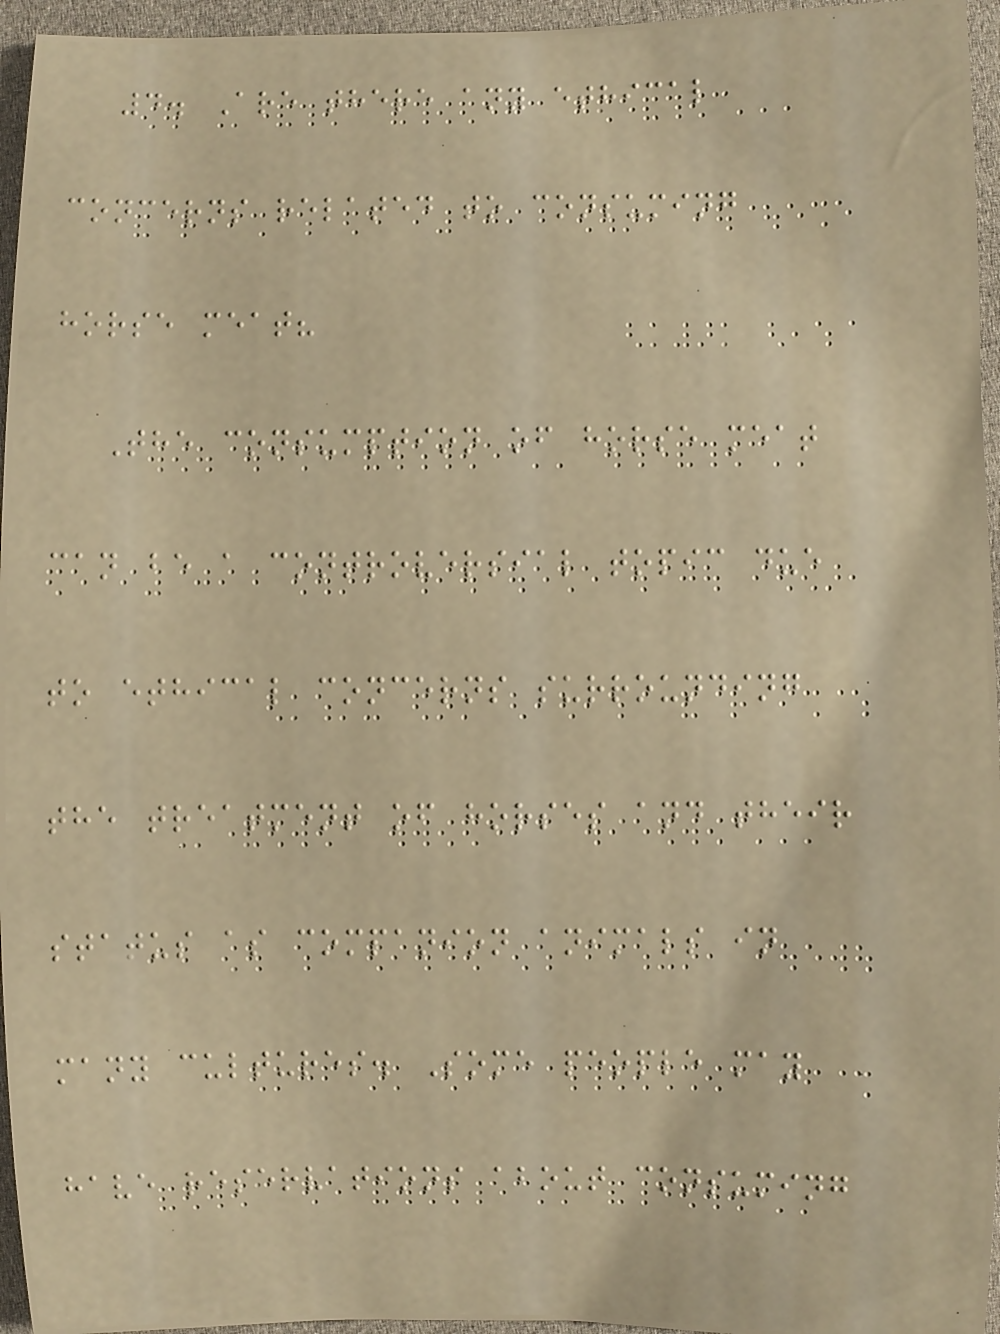4. Are there any ethical
concerns related to consuming
horse meat?
The consumption of horse meat
can be a controversial topic due
to ethical concerns surrounding
the treatment of horses and their
status as companion animals in
many cultures. Some people may
have reservations about consuming
